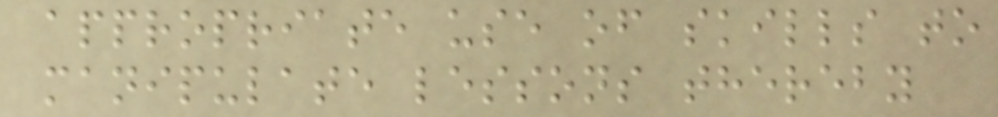appropriate use of skills to
manipulate lessons thereby
